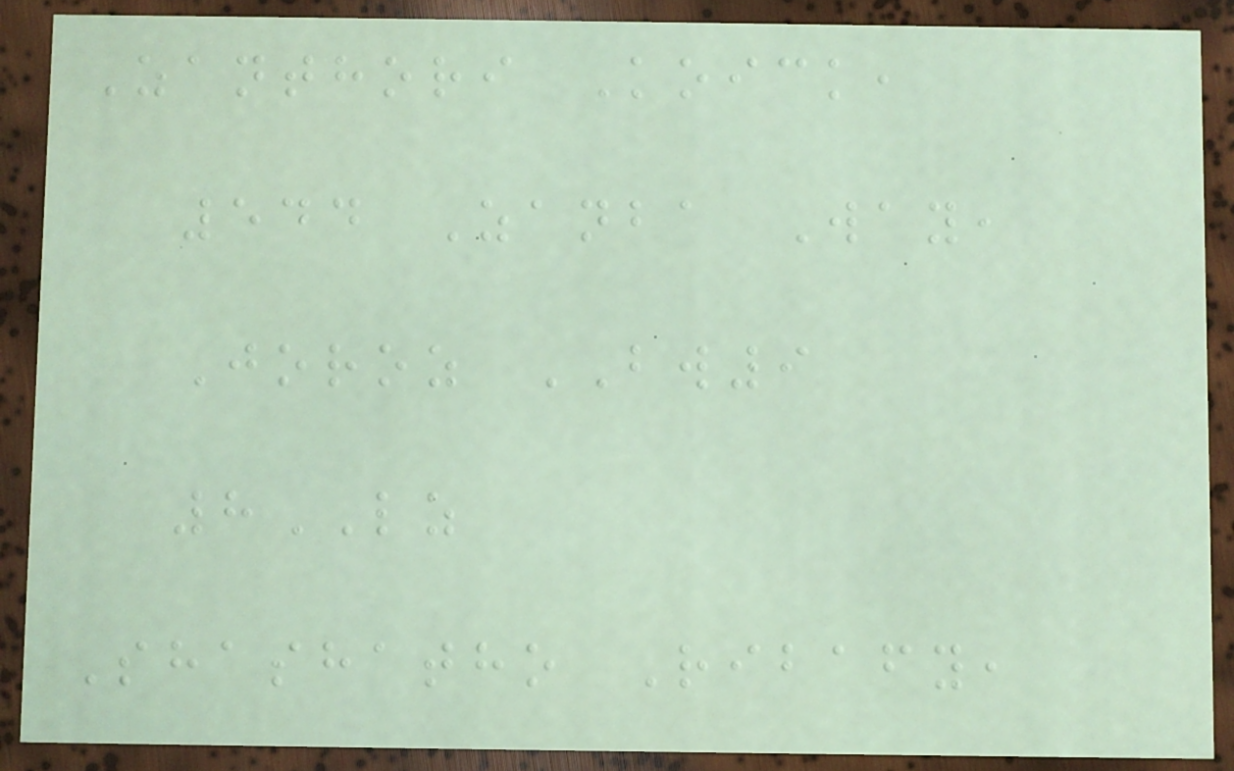Zanthori Koick,
544 Zanba Way,
Joroz BW9
8LZ
Shashatho Ribafy,
